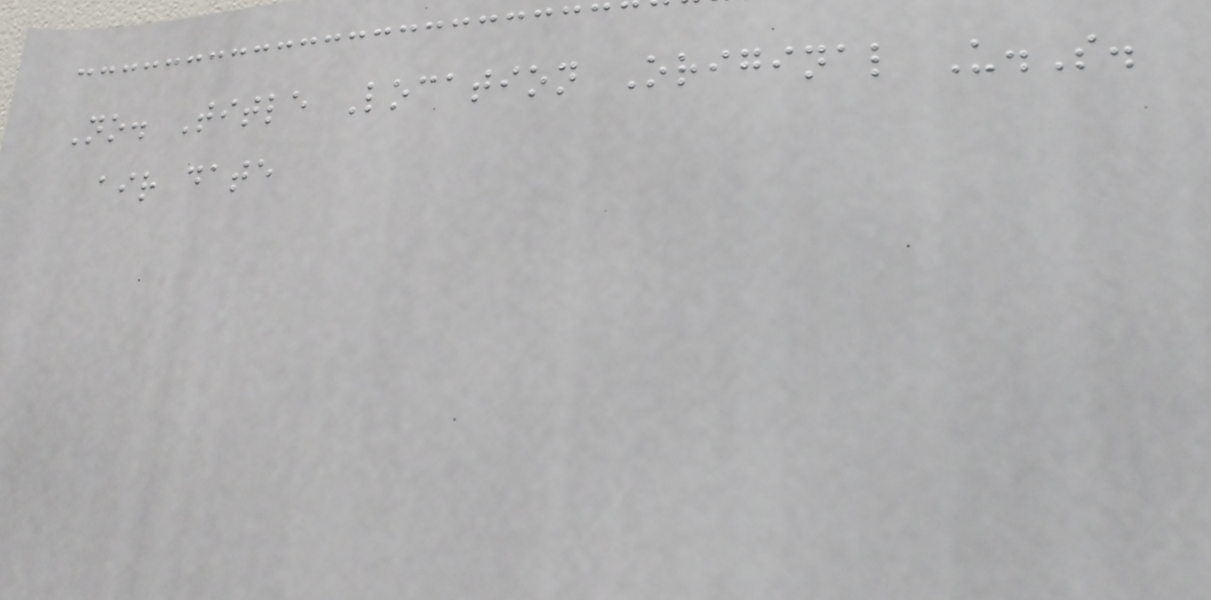No. Title Location Original U.S.
air date
